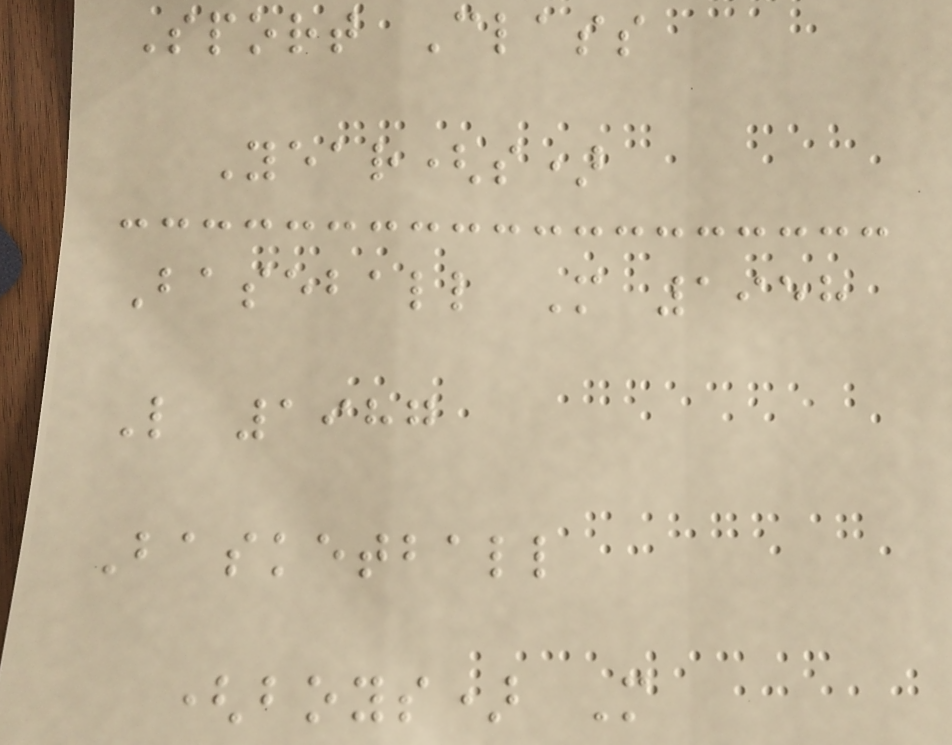Sport Class
Year(s)
Baseball M 1958
L 1987
Basketball
(boys) M
